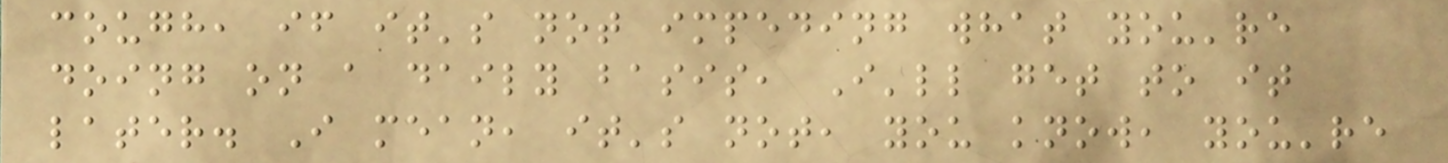cough, if it's not impeding what you're
doing on a daily basis, I'll get to it
later. I mean, it's not, you know, you're
